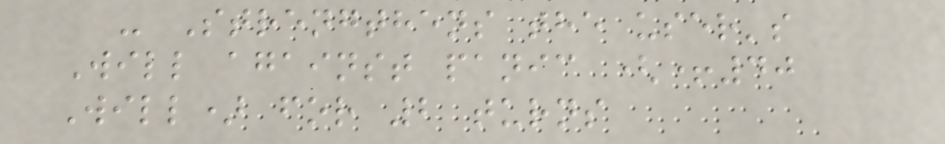- Strengthens the user's
Will against panic (+40
Will) for 2 turns
